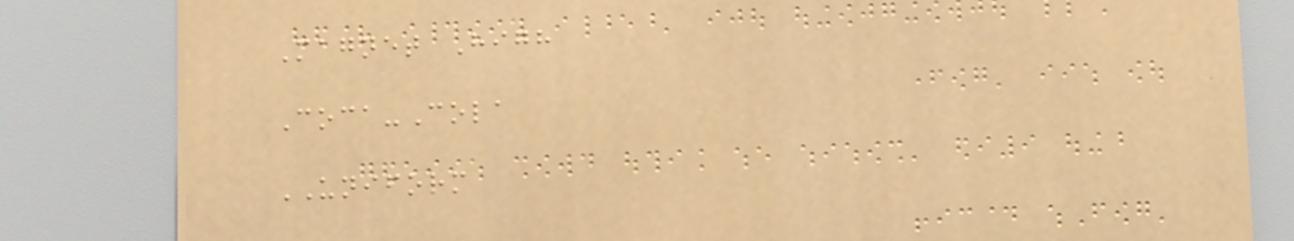Magnet High
Coca-Cola
UNIFORM
